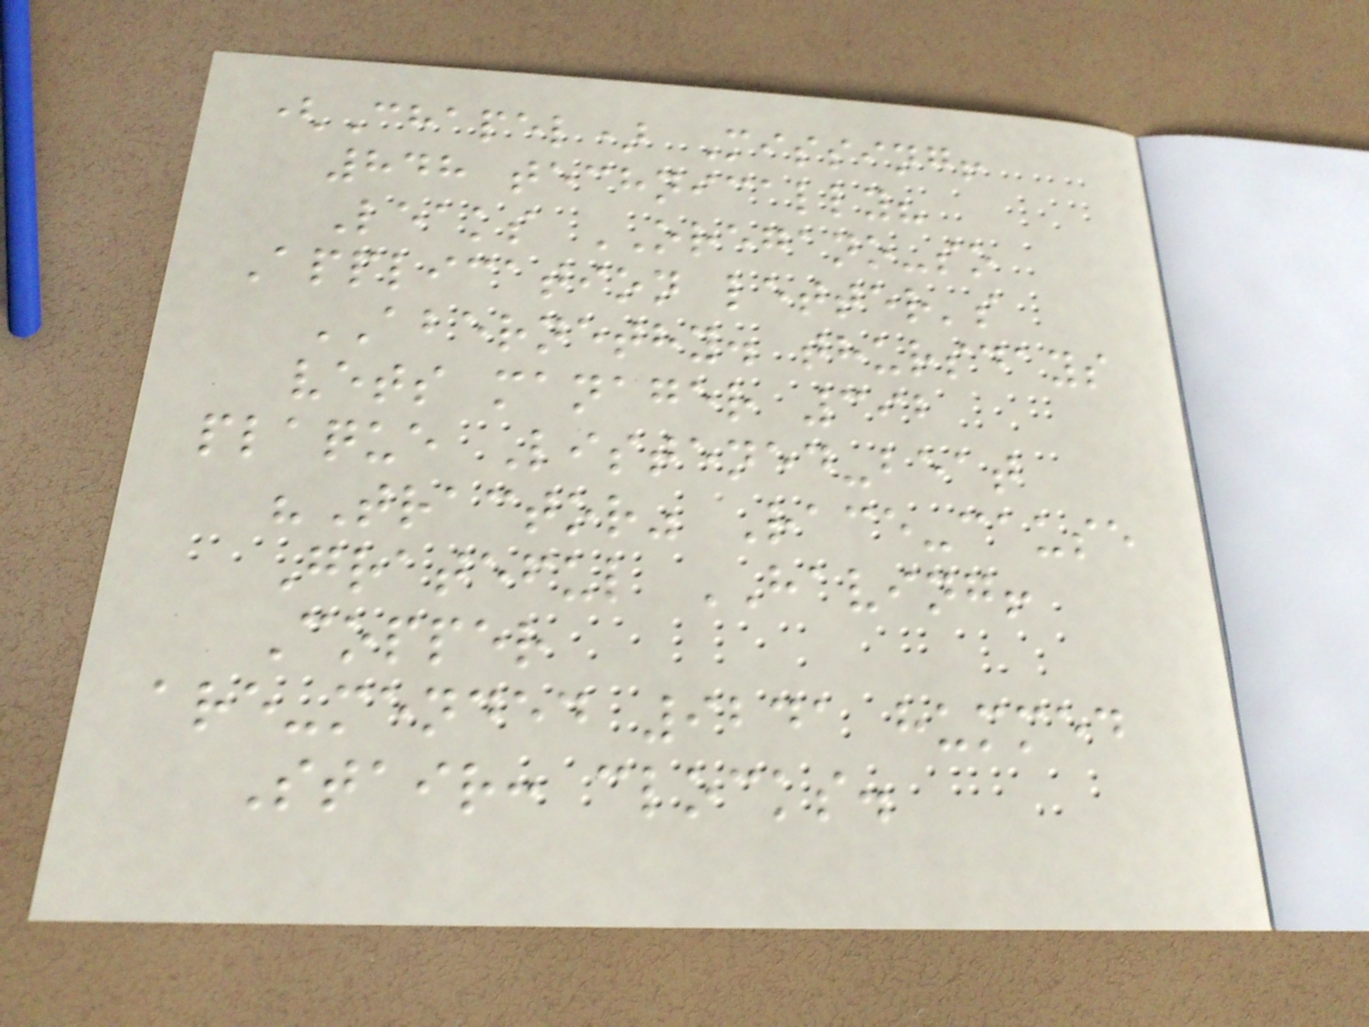(Chapel) Missing!
848 technically?
Leaks OREGANO-so
Application letter's
ABERNETHY. thursdays
vets manager 392
plaque Listened-beat
"Tractor" Race-cause
Grateful HAVING!
Copper
are-mended 9241 hummed
Stair: clocks.
